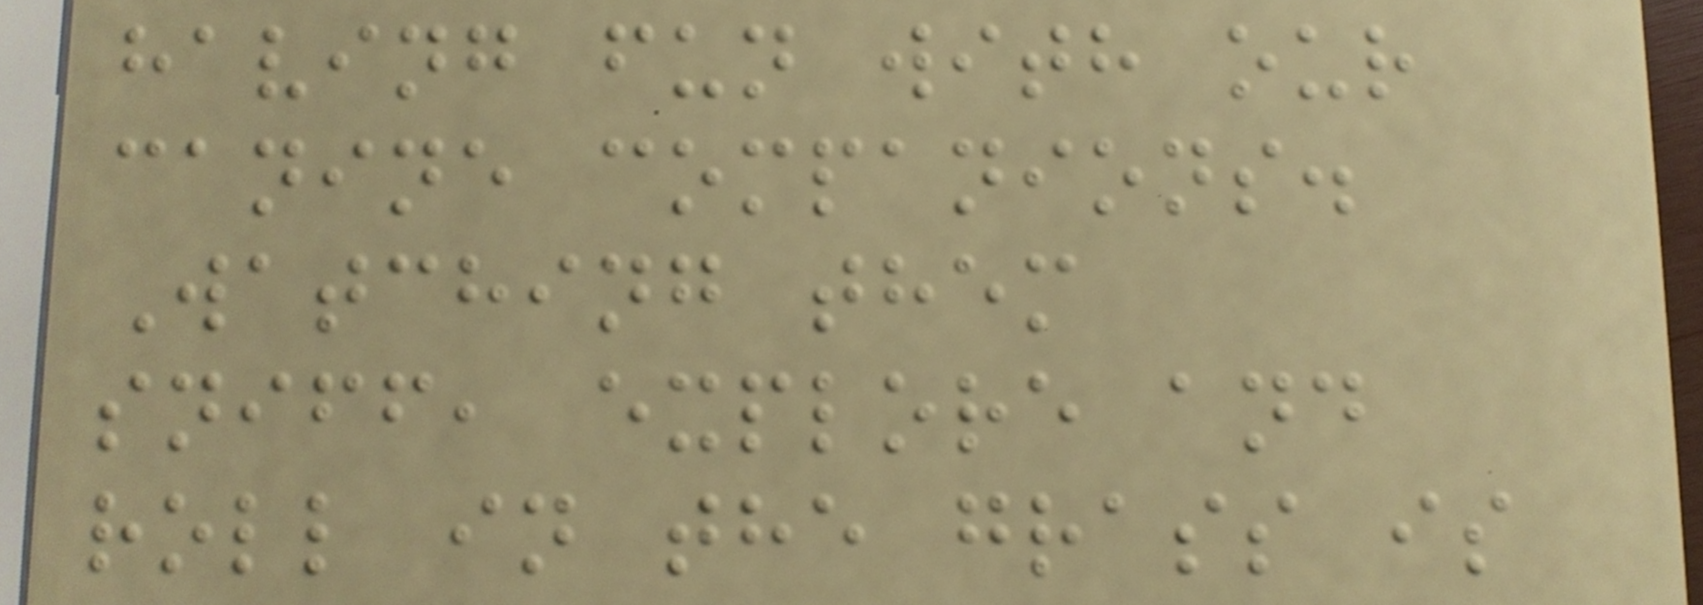having fun with our
canine companions.
Watching them
sniff, explore and
roll in the grass is
